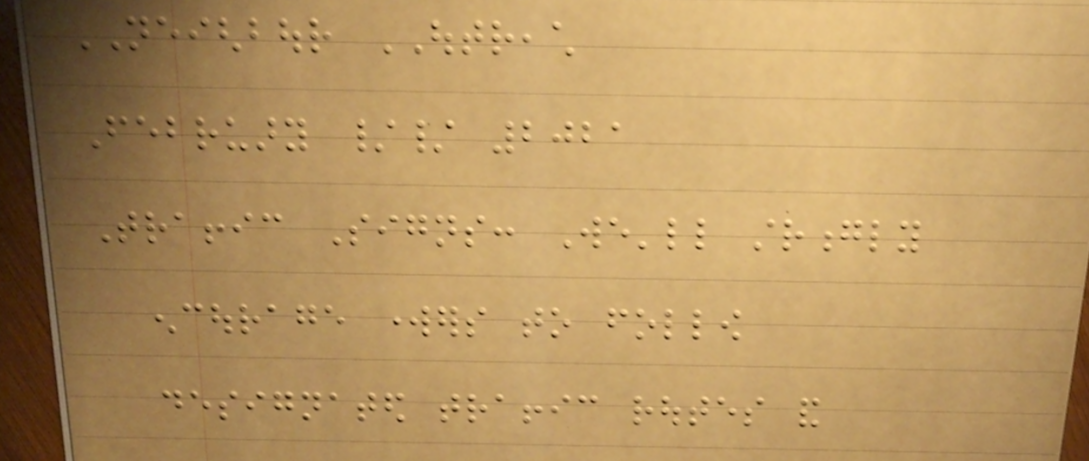NEIGHBOUR OUTREACH
February // 2021
Traffic Signs: We'll strongly
encourage workers to follow
designated traffic routes and
